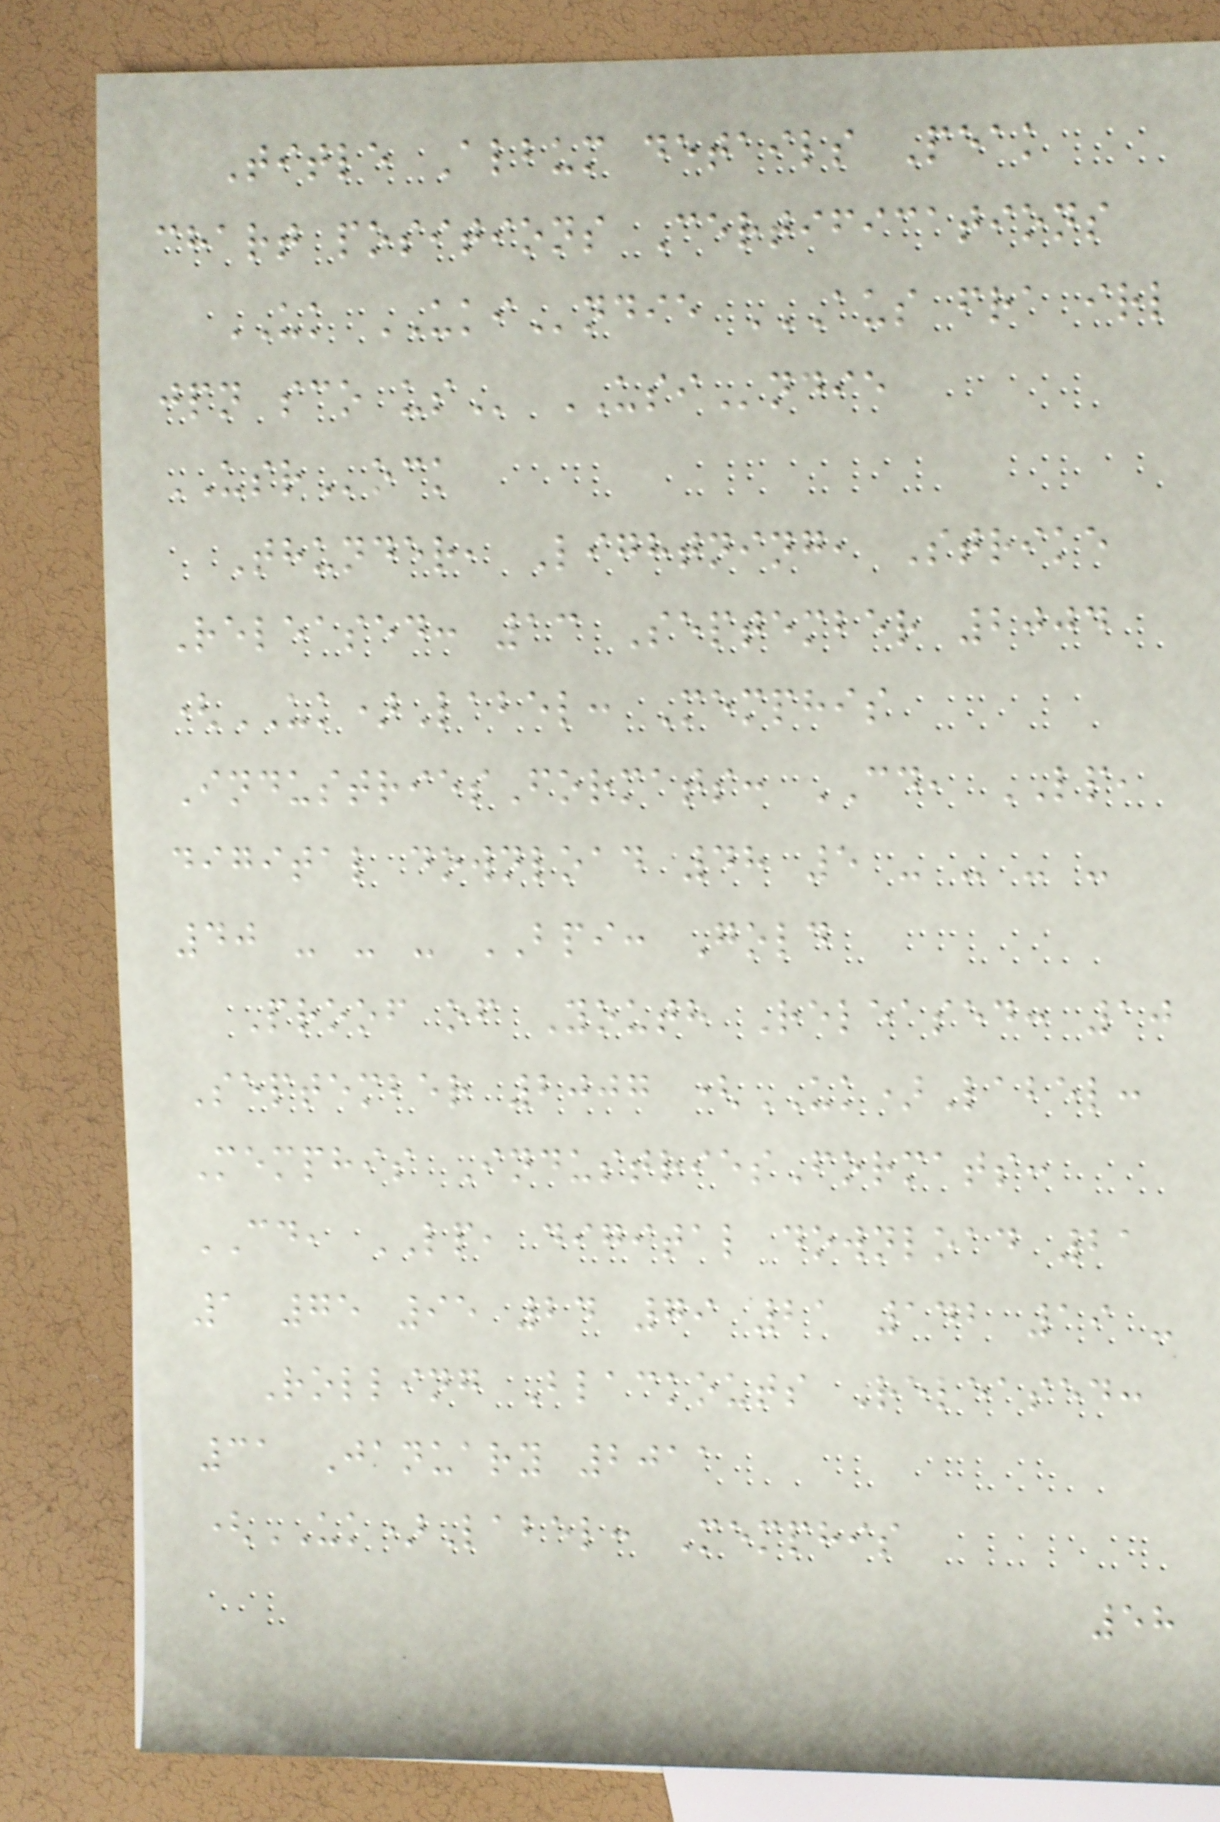Title Album details Peak
chart positions Certifications
UK UKIndie AUS FRA IRL
JPN SCO US USIndie
USRock
Thunder, Lightning, Strike
Released: 13 September 2004
(UK)Label: Memphis
IndustriesFormats: CD, LP,
digital download 48 5 - - - -
40 - - - BPI: Gold
Proof of Youth Released: 10
September 2007 (UK)Label:
Memphis IndustriesFormats:
CD, LP, digital download 21
1 75 95 24 79 21 142 19 -
Rolling Blackouts Released:
31 January 2011
(UK)Label: Memphis
58
